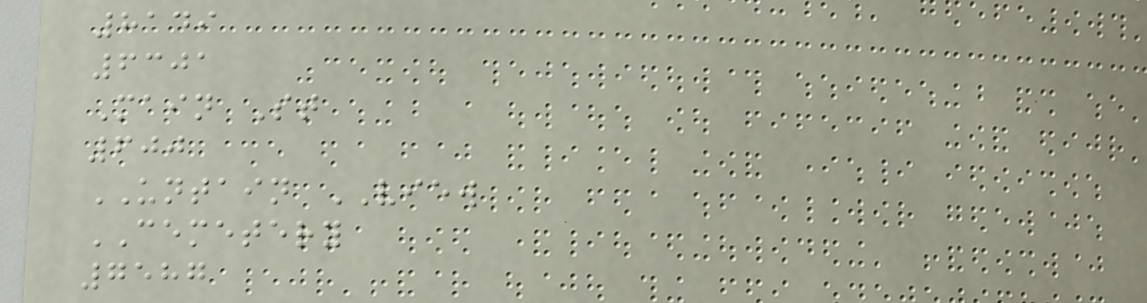8149
6301
Main St
600
UNTAIN VIEW
CEMETERY
7587
